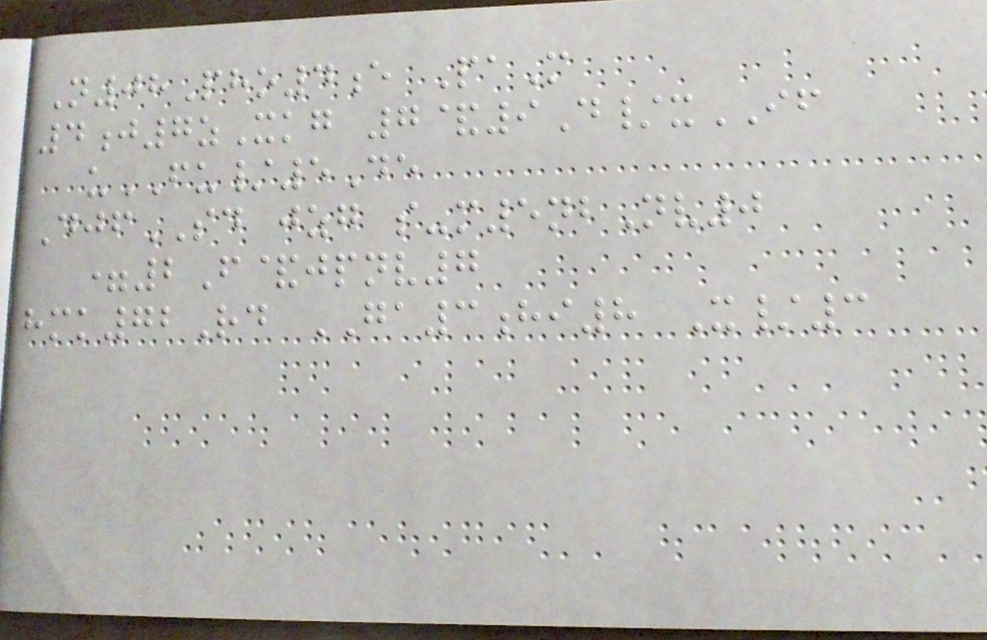N08Pho4e PaM
4j7zXkg 7&9D/xIF
uFU/5De
DjfSD jzg s-m5nbNv0
=2F&jpnv7
hmk72Rd GA3hi8 X/3
